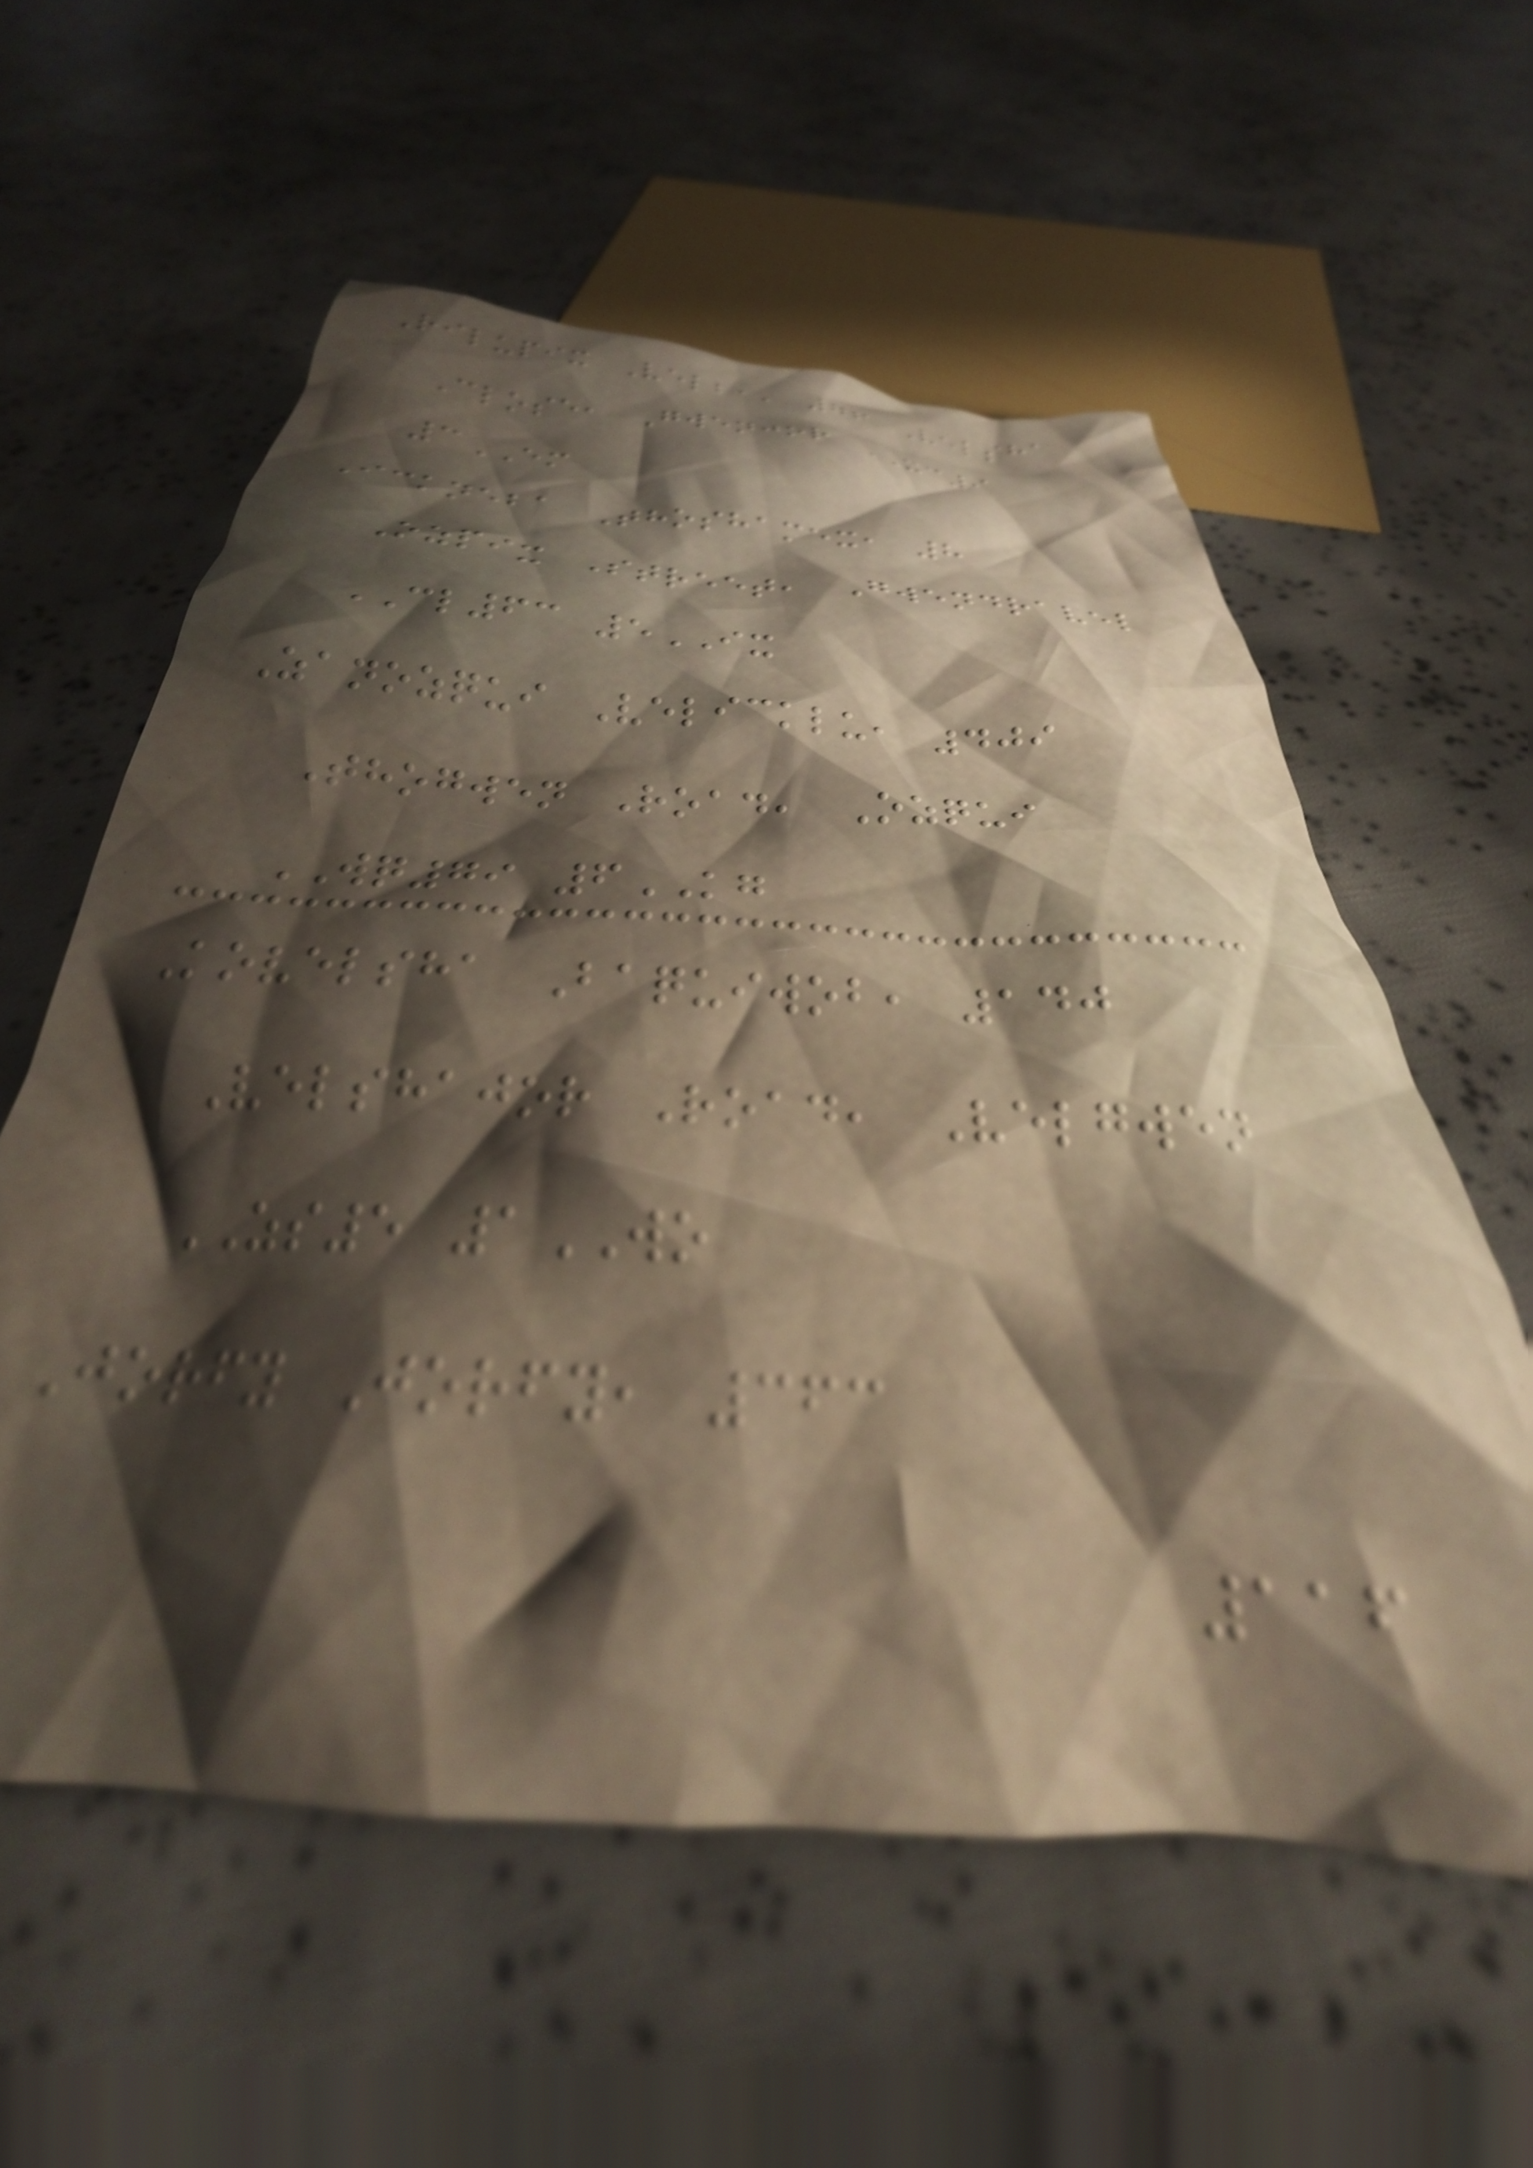Rilupix Velba, 76 Velsha
Close, Gwenjor XC9
3EM
Ickneba Thoshamex, 8
Ozpix Street, Gwendravel
CL63 5IX
Zanozqui Velicklu, 409
Thogwen Road, Ozqui
WQ79 6KG
Kovelsha Baquiwob, 140
Velshajor Road, Velgwen
ZS5 1WO
Jorfy Jorfy, 363
116
